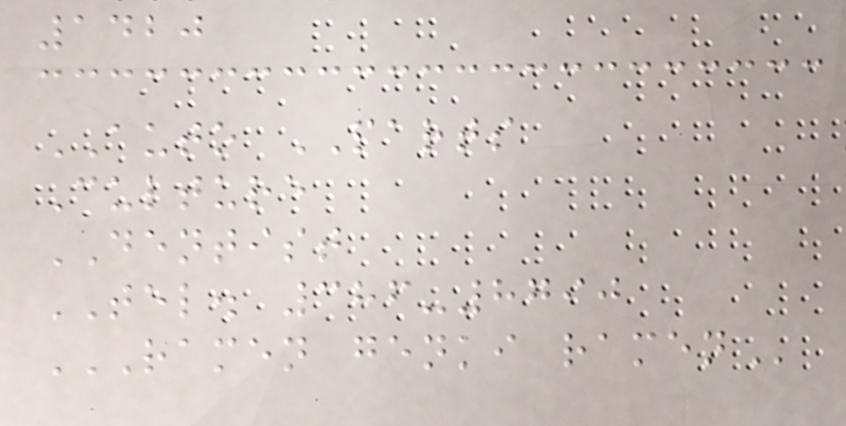1420
AUTO PARTS
Culture
DENTIST
TEL. 386-8790
RAMEN GENKI RAMEN
